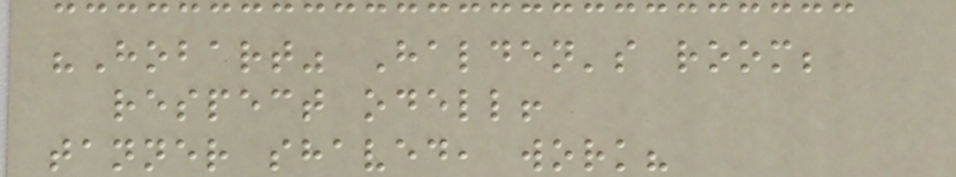"Hobart" Halden's room;
respect odell!
tanner shaved, work?
